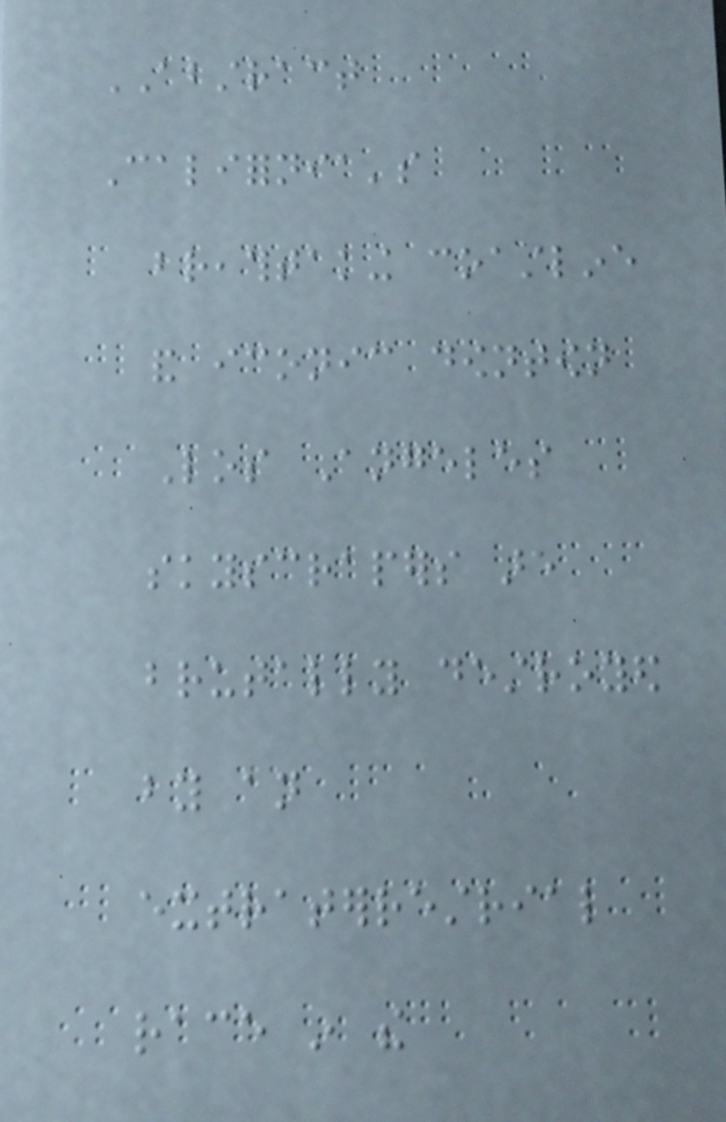ABSTRACT
California's
breathtaking coastline
and iconic downtown
Los Angeles
skyscrapers are
brutally destroyed
by an
extraterrestrial
race in the
